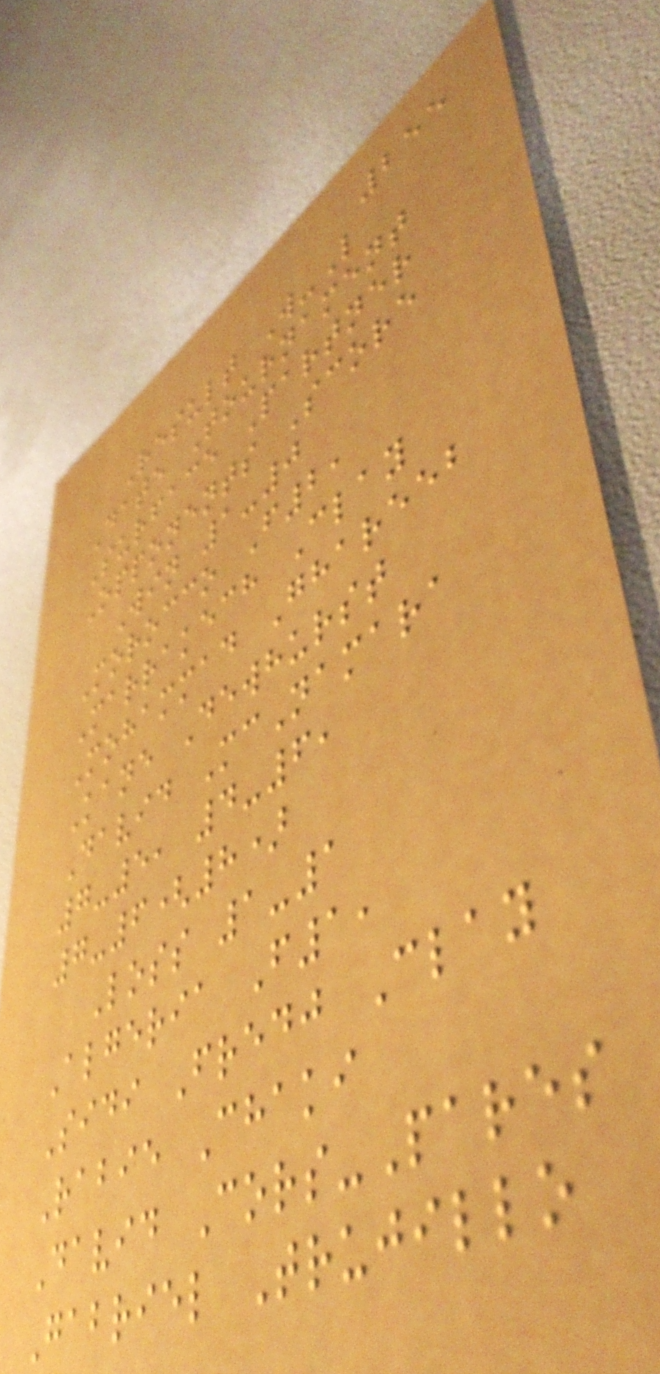255
Result W-L
Date Tournament
Surface Partner
Opponents Score
Win 1-0
Morocco F2,
Marrakech Clay
Mohammad Ghareeb
Kane Dewhurst
David McNamara
7-5, 4-6,
7-6(8)
Loss 1-1
Algeria F1,
Sidi Fredj Clay
Rabie Chaki
David Cors-Pares
Gabriel Trujillo
